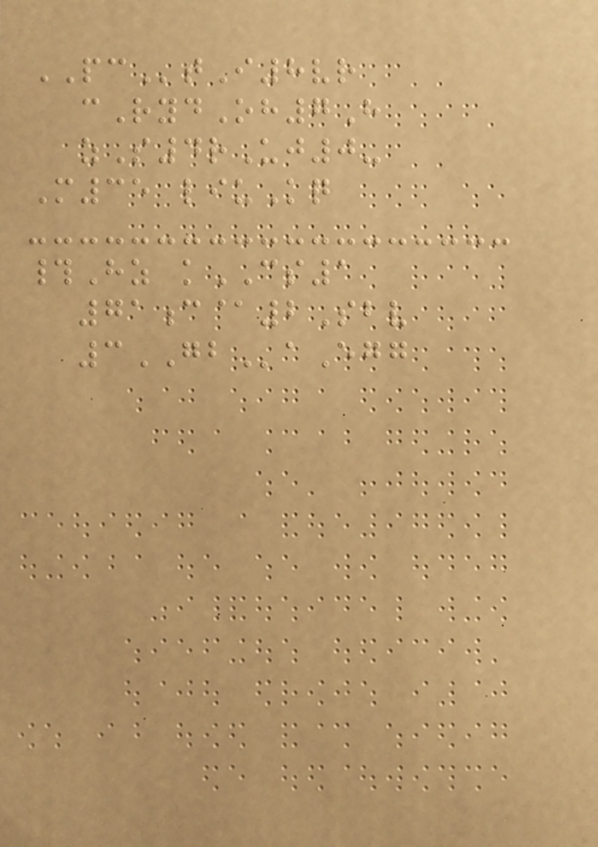PCtI8vr
cRydOh7H
zS4rUj0-
M35 liuKq
#Hz kCS1
71c@2Sbv
3GBaEgg
